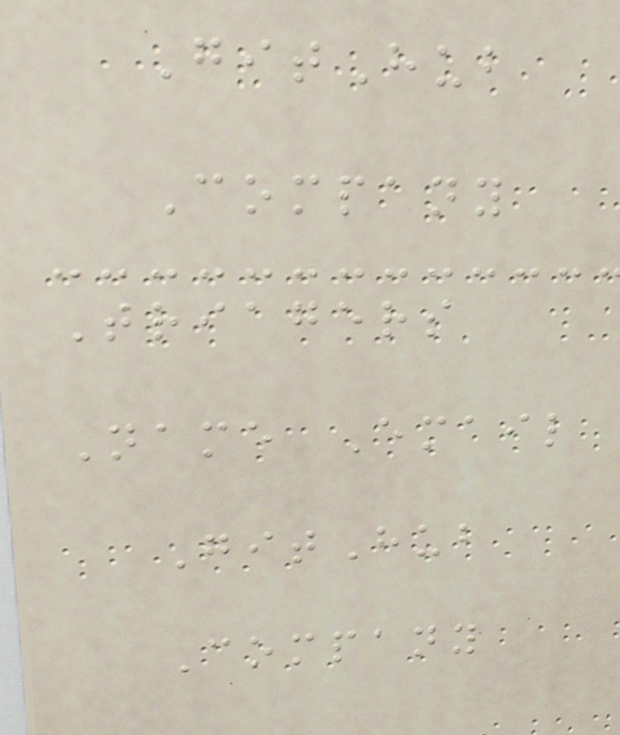GitHub
Company
Triagers
Name Email
GitHub
Company
